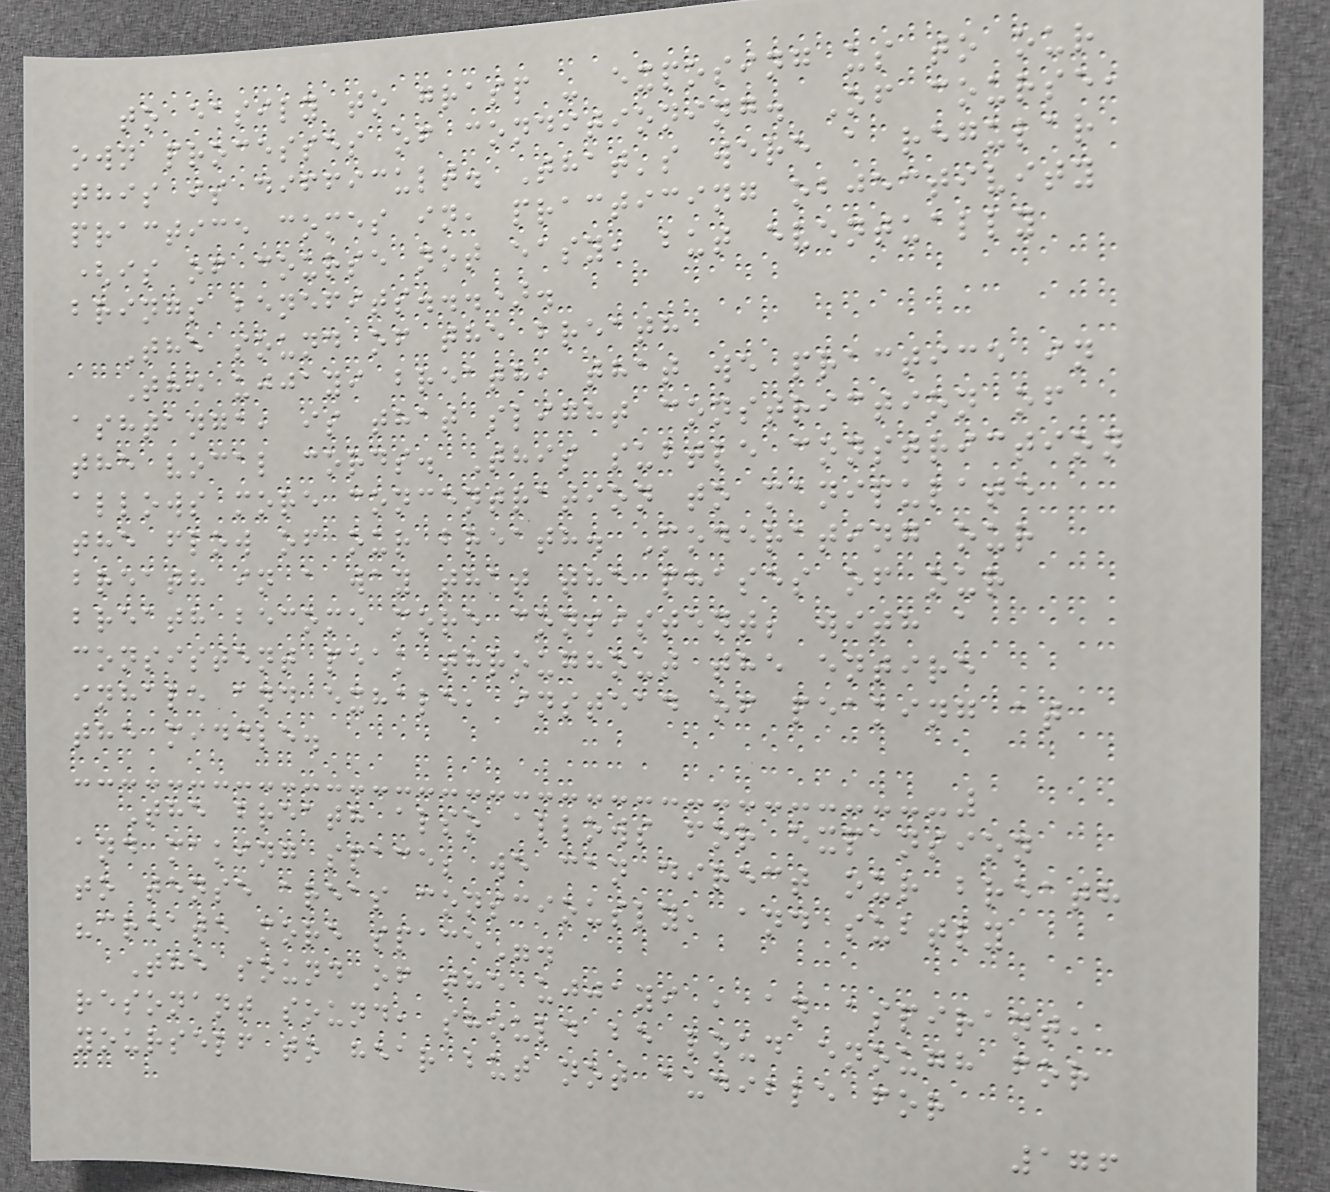to easily to grasp - exposing us to our
own processes of conditioning. Of course,
this is difficult. That's were a regular
practice comes in, practicing objectivity
(is of course not easy, but eventually
brings benefits...).
The sound of the breath
The ujjayi breath, that we practice in
ashtanga, is that slight constriction of
the vocal cords. This subtle constriction
allows more concentration to manipulate
the flow of our breath. Moderating our
breath in a way that the phases of our
breath become more consistent; with a
consistent peak throughout the entire
inhale and exhale, instead of peaking at
the middle.
The breath also allows for expansion
and making space; we can direct our breath
to tense areas consciously, and subtly
"create more space".
The sound of the ujjayi , an aspirant,
resonant sound, should be loud enough for
yourself to hear but not audible for
176
